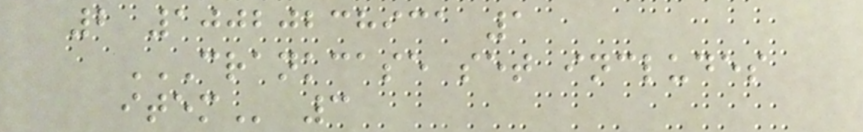2 10020238931 1
CRANKCASE SET INCLUDES
ITEM 3
